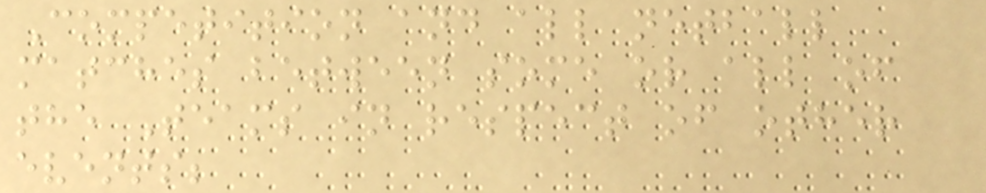Competition and all netball
matches between some or all of
the Teams in respect of other
events;
